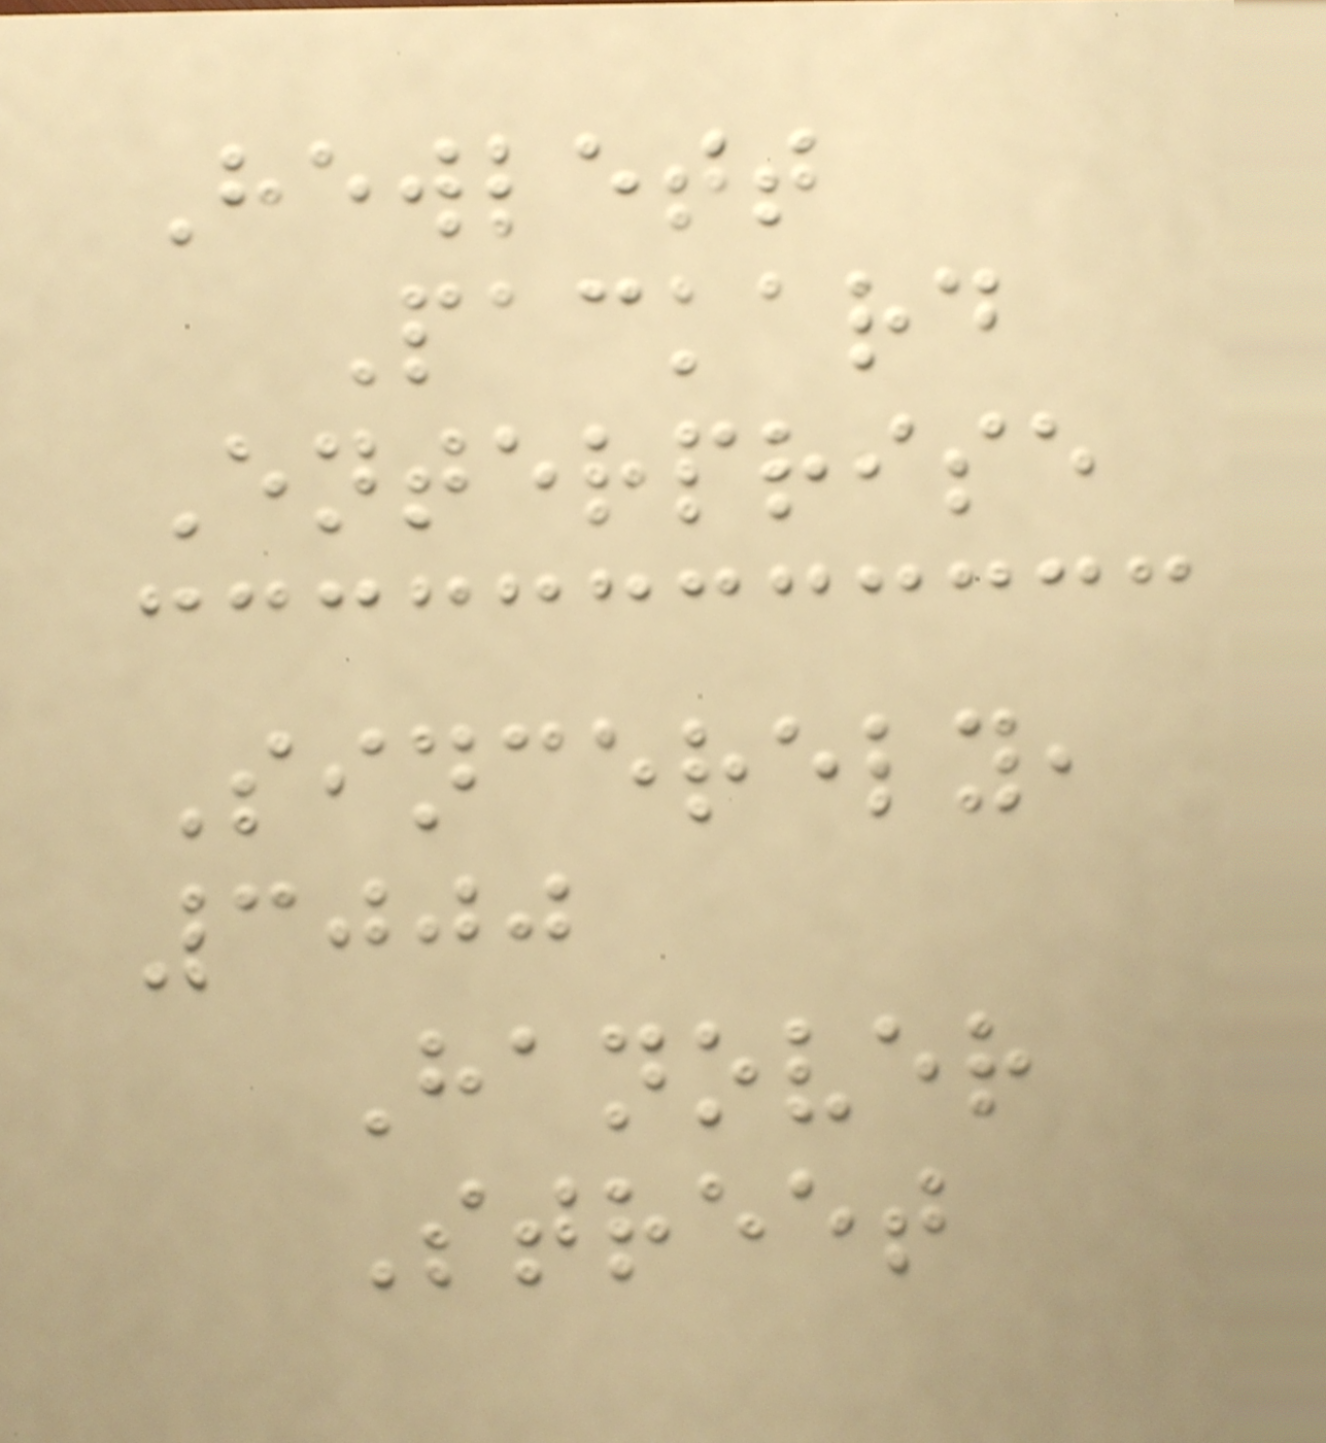Hewlett
Packard
Enterprise
Sincerely,
3000
Hanover
Street
